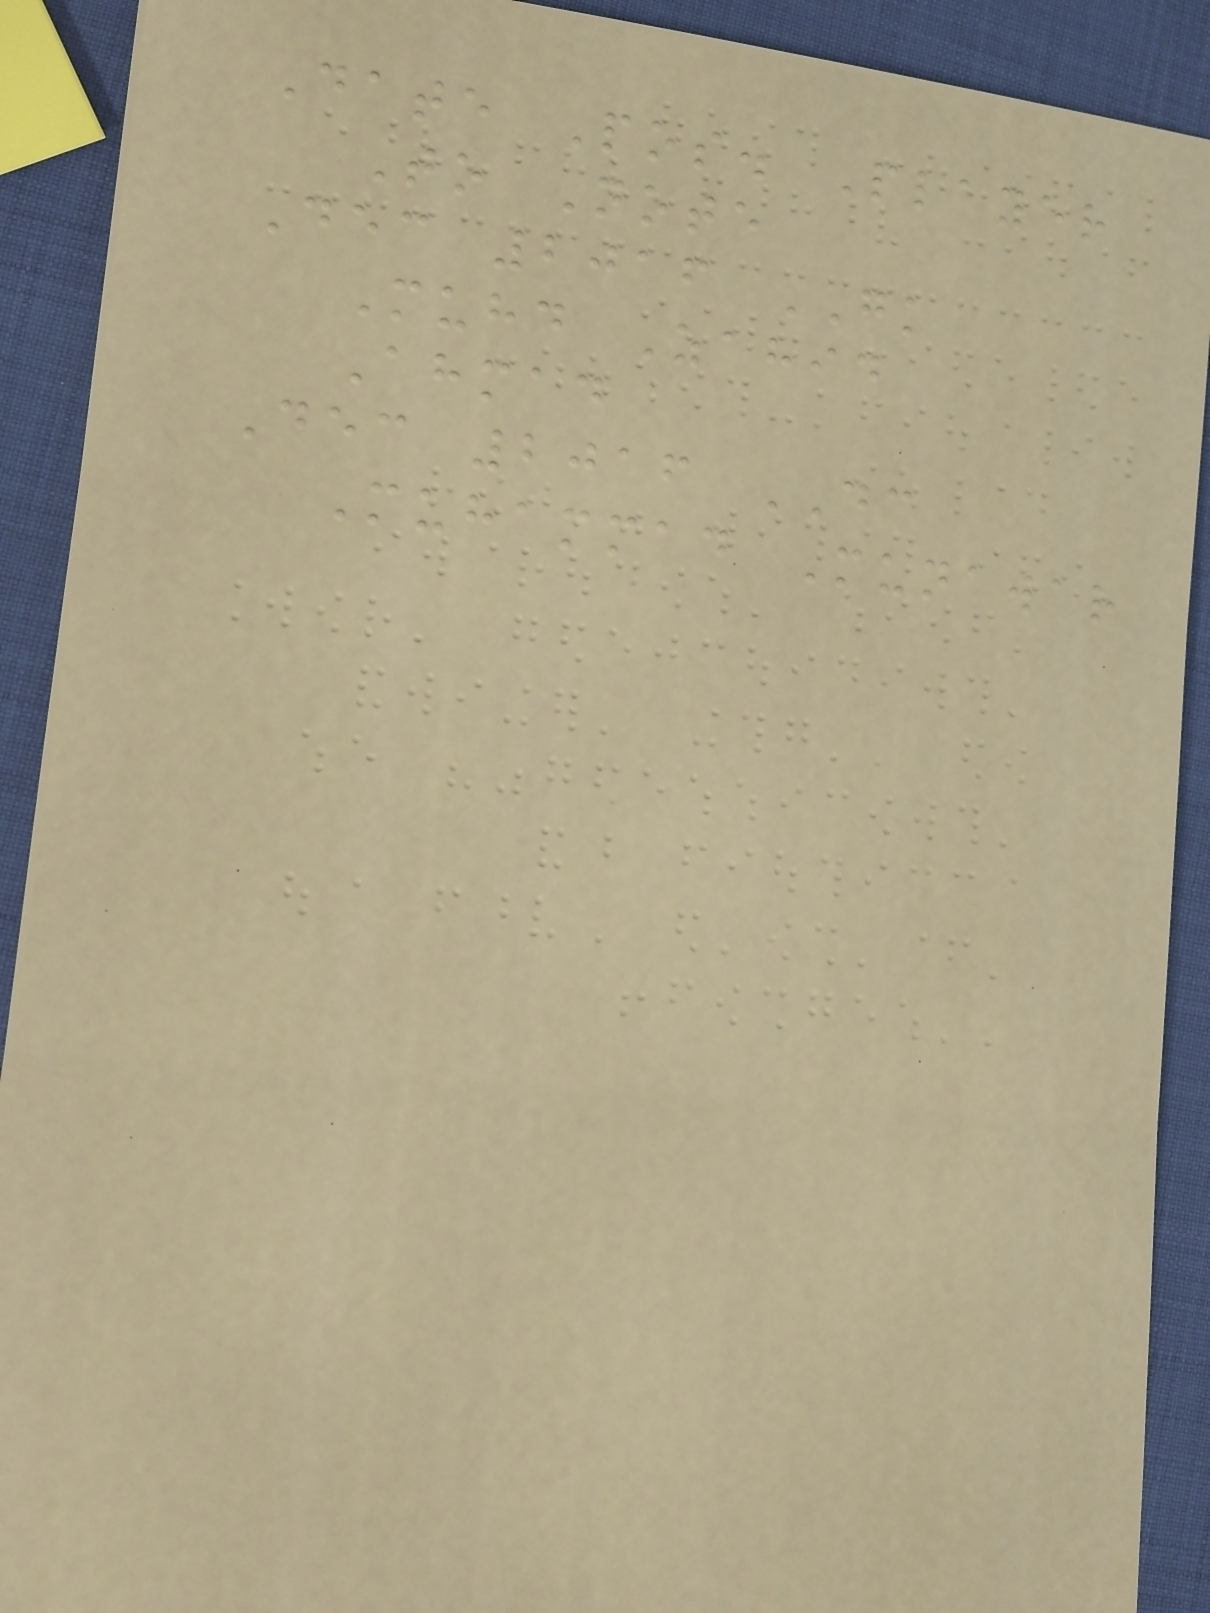Date Pos. Player
To Note
Dec 2016 GK
Muhd Zahid
Ahmad
Dec 2016 DC
Muhammad Munawar
